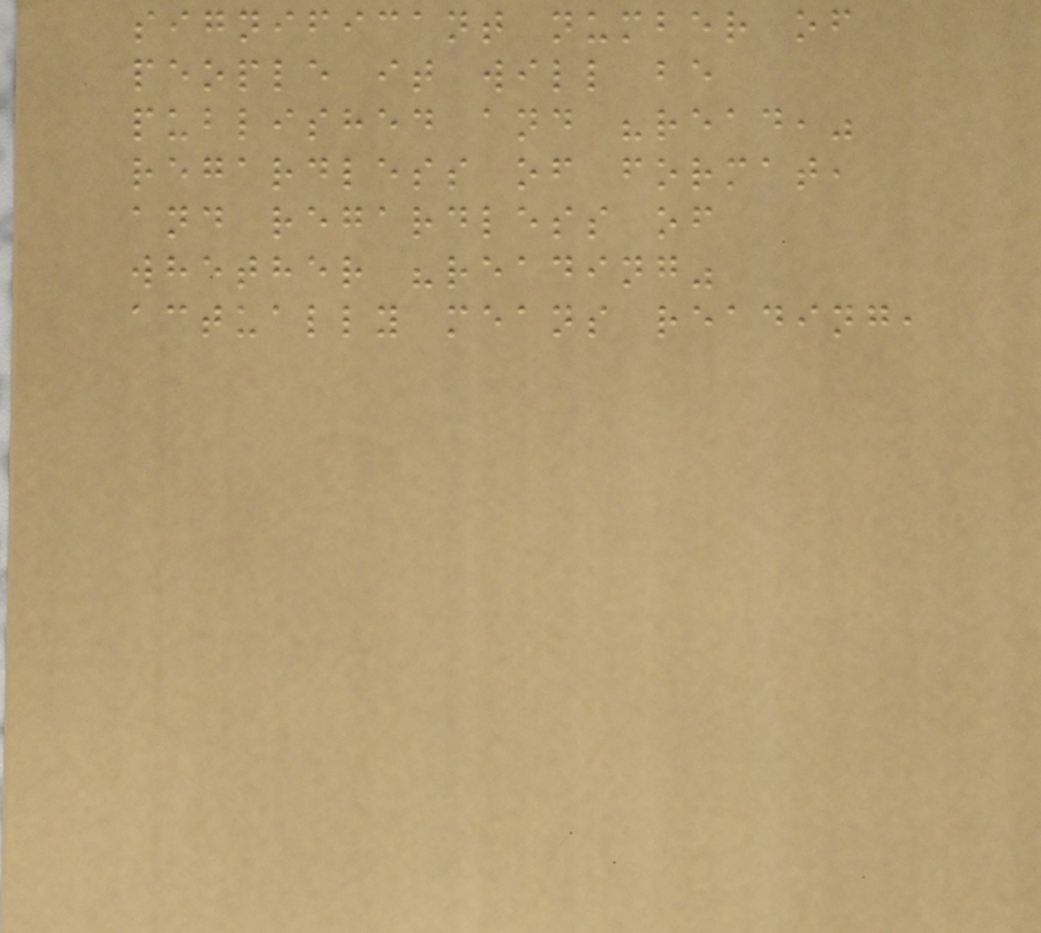significant number of
people it will be
published and "read,"
regardless of format,
and regardless of
whether "reading"
actually means reading,
